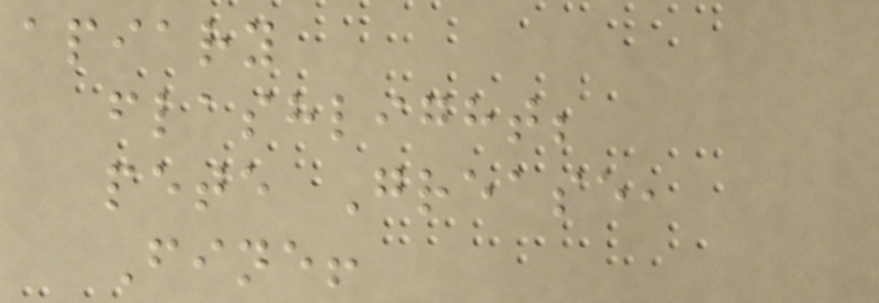apiary
flashlight;
pete Grease,
Fine!
